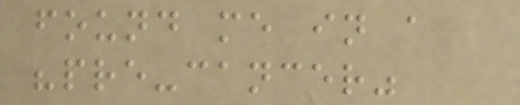found me in a
"pre-cancer"
